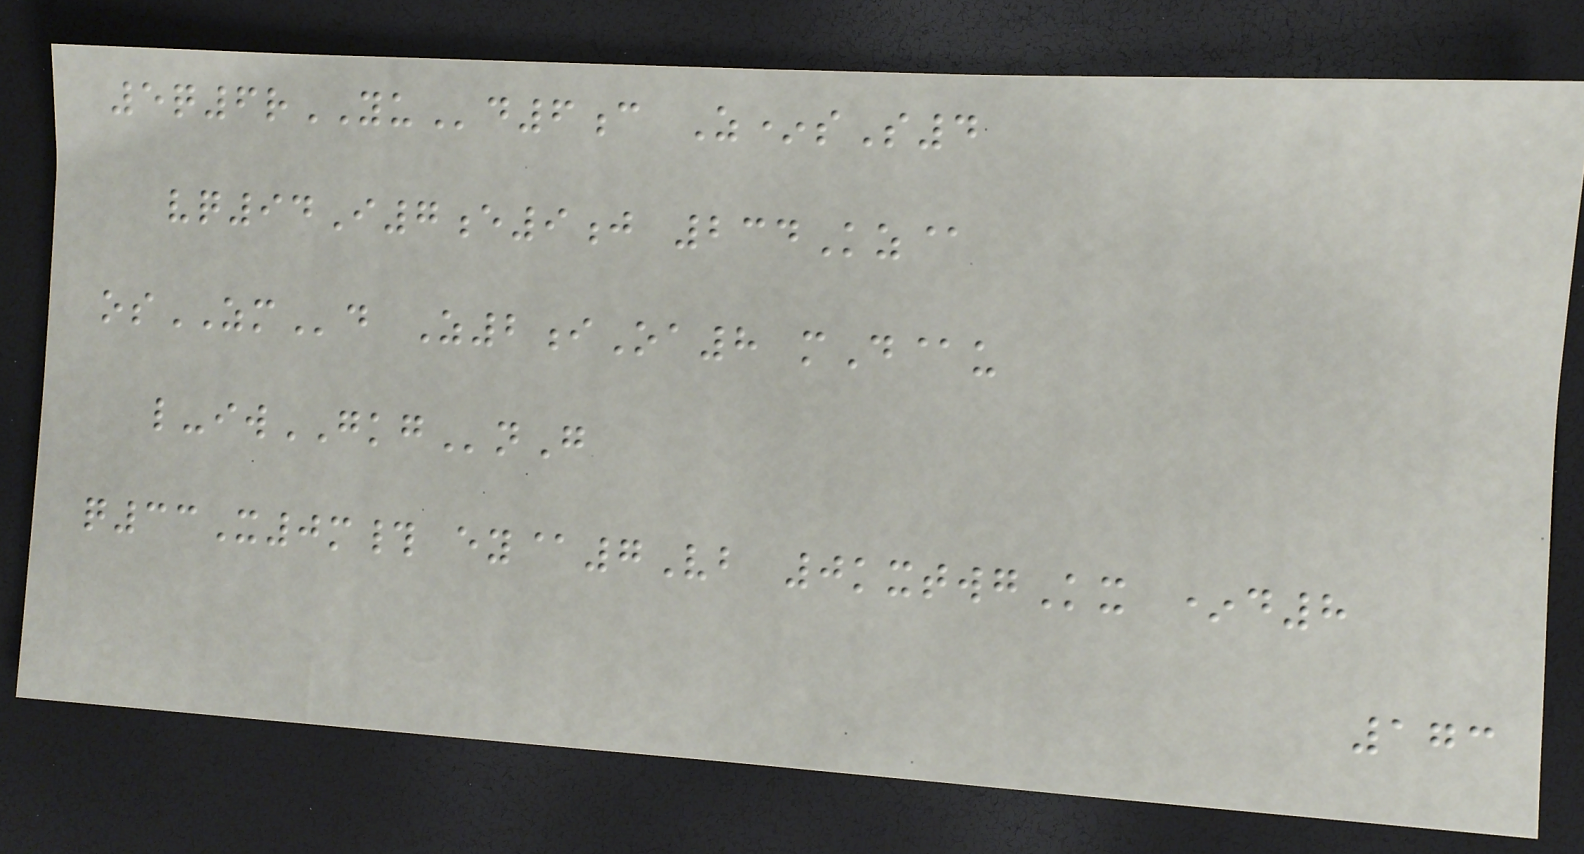5q6rYUd6c Z*sS4
vq94I7e9j 234Kz@
osZMd Z2iOa8 mD@u
l-iwGKGnG
q33X0m# ey@7Vb 0kxtwgKx *d8
173
